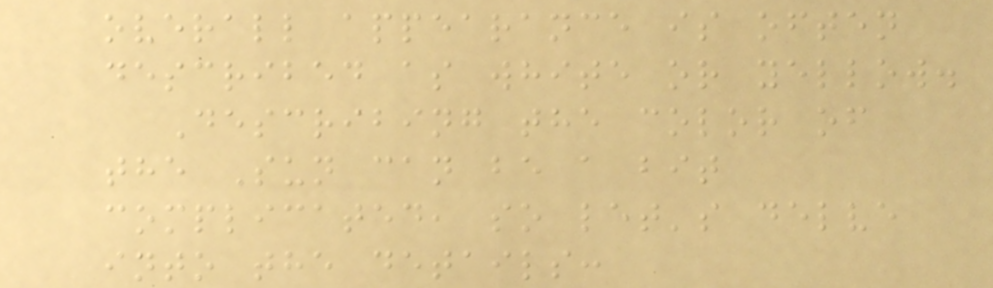overall appearance is often
described as white or yellow.
Describing the color of
the Sun can be a bit
complicated, so let's delve
into the details:
